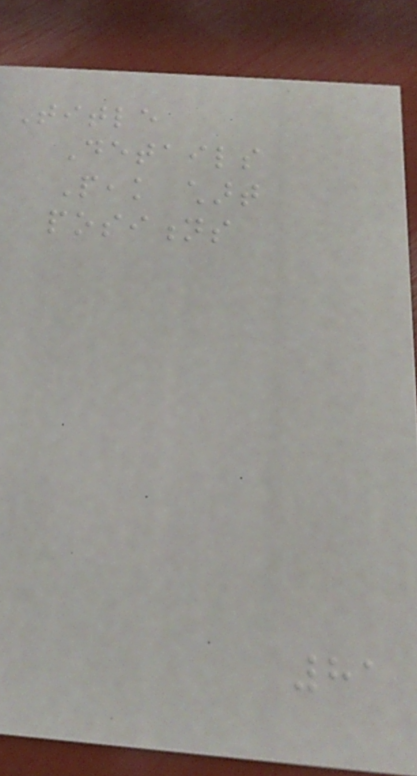Title
Details
Peak chart
positions
81
